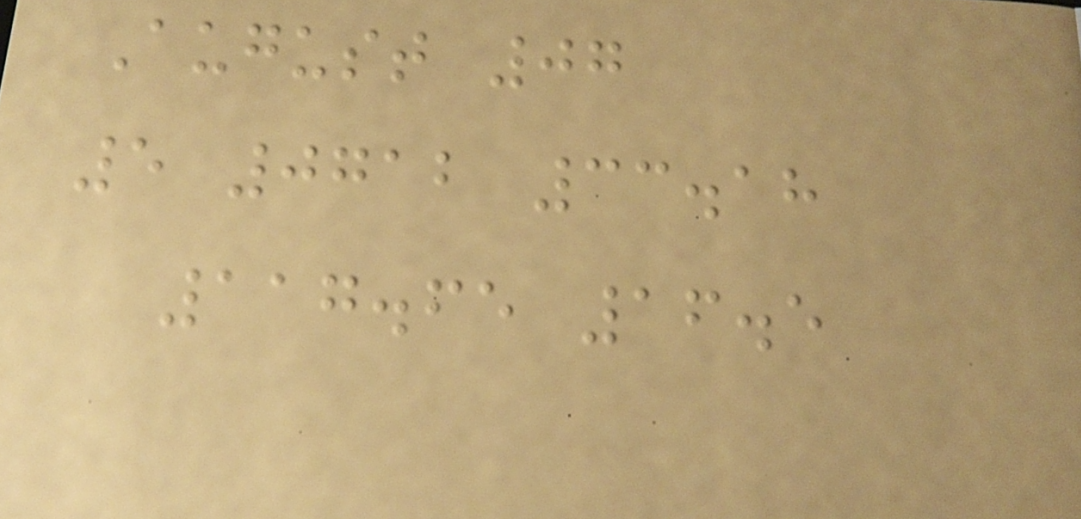August 07
5 0712 33.18
117.65 16.5
